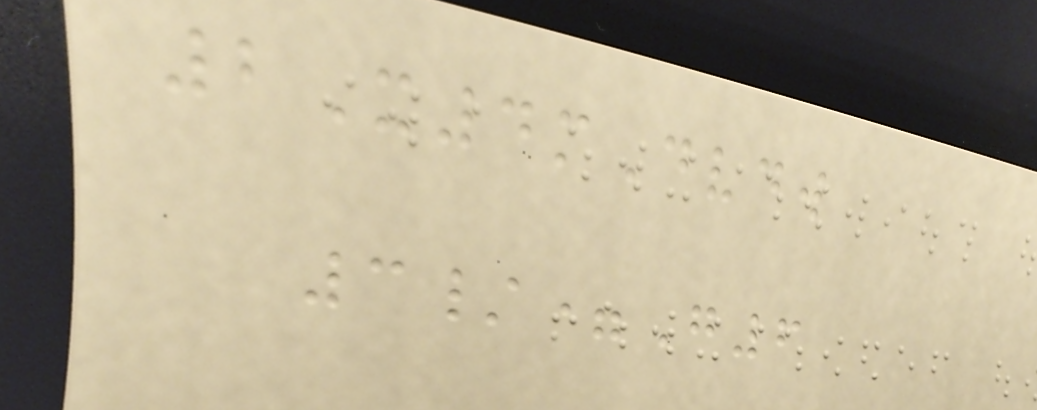2X4mDvdw
3/=G6
